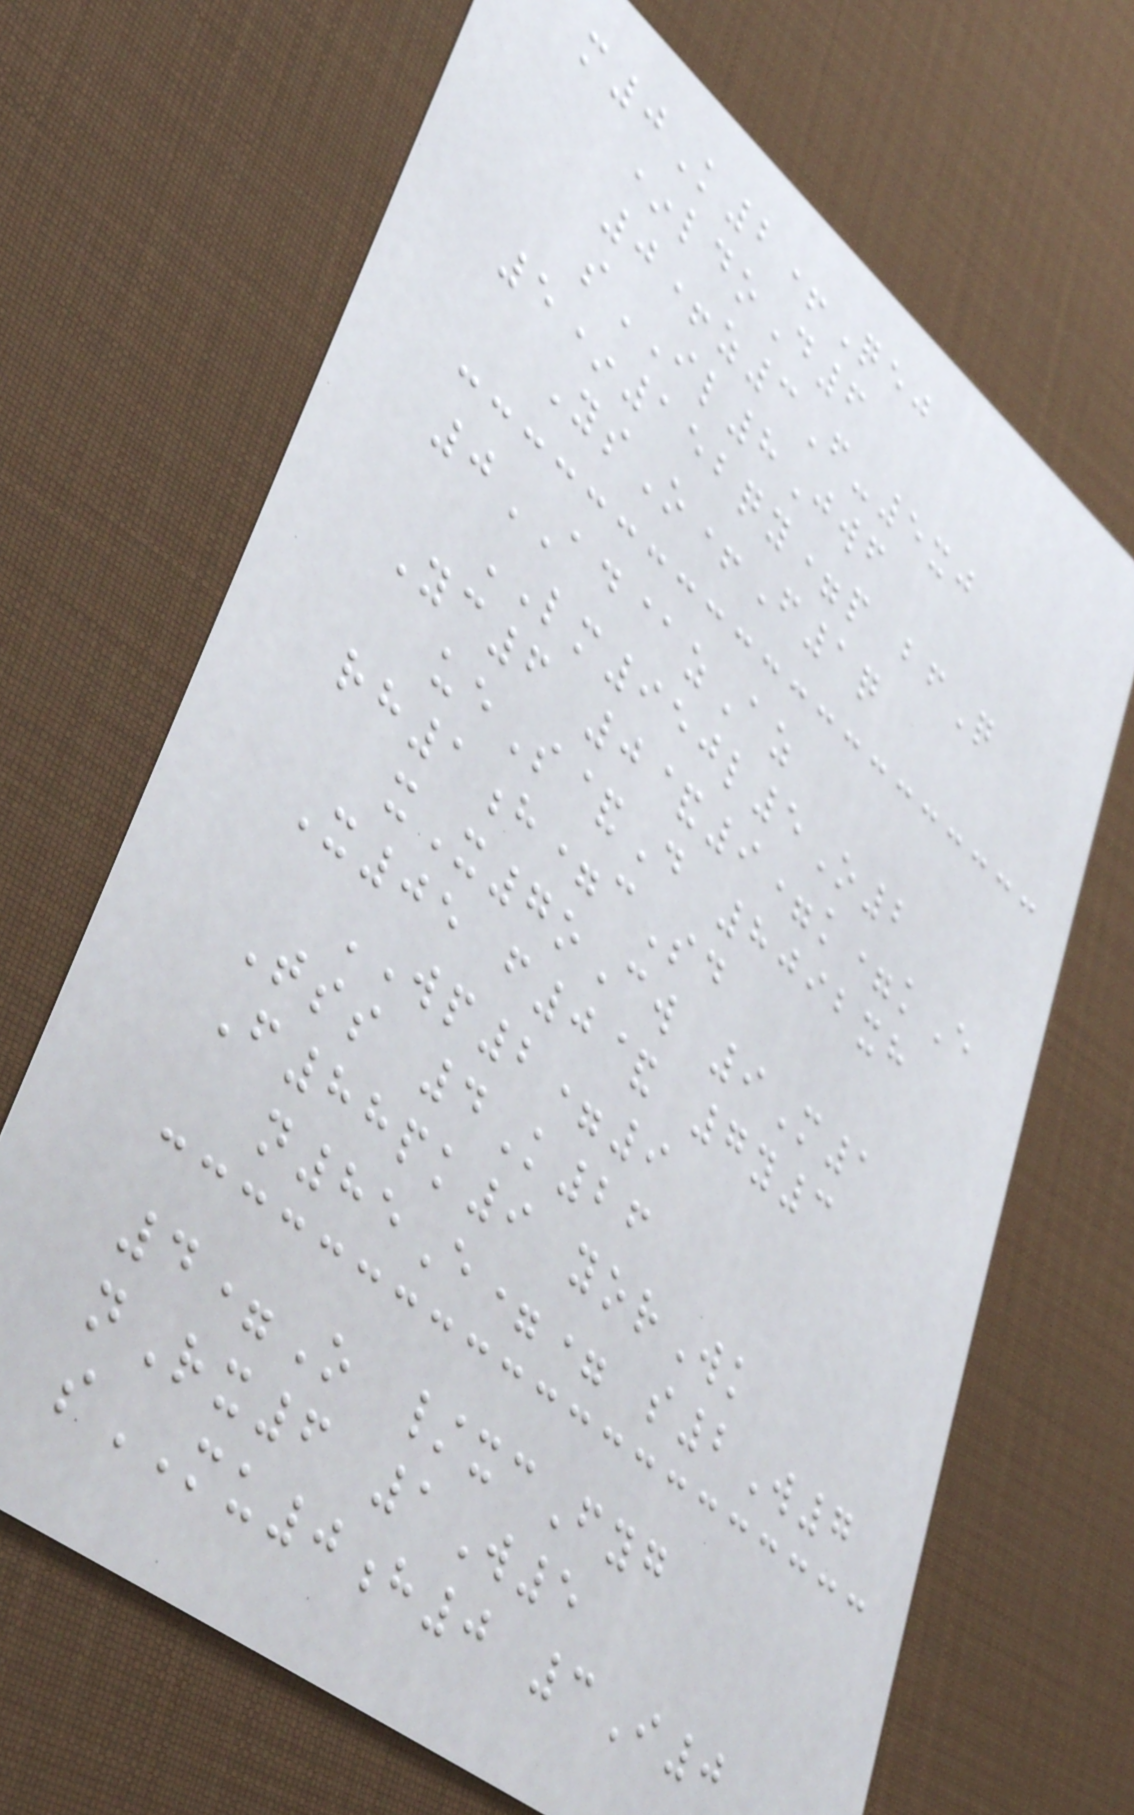m0K2+Qej
*ldoD6
0+z3F-5xj
sIL8Jwf
5*152qy=p bfQ
YsO+F1q
0AD@zAz
LM950l5O2
Yc6 0&9=k=kE
ueS&D 8092xh
rh1h=cSd
xX7oCw 9M1
X05 f0& 7y3
WP2=9
Tss 4K26
F88pk9 yorWk
n85E== s2W7
4=O /xcFyg
nRx6 1W5
sMU0h0 3I0
